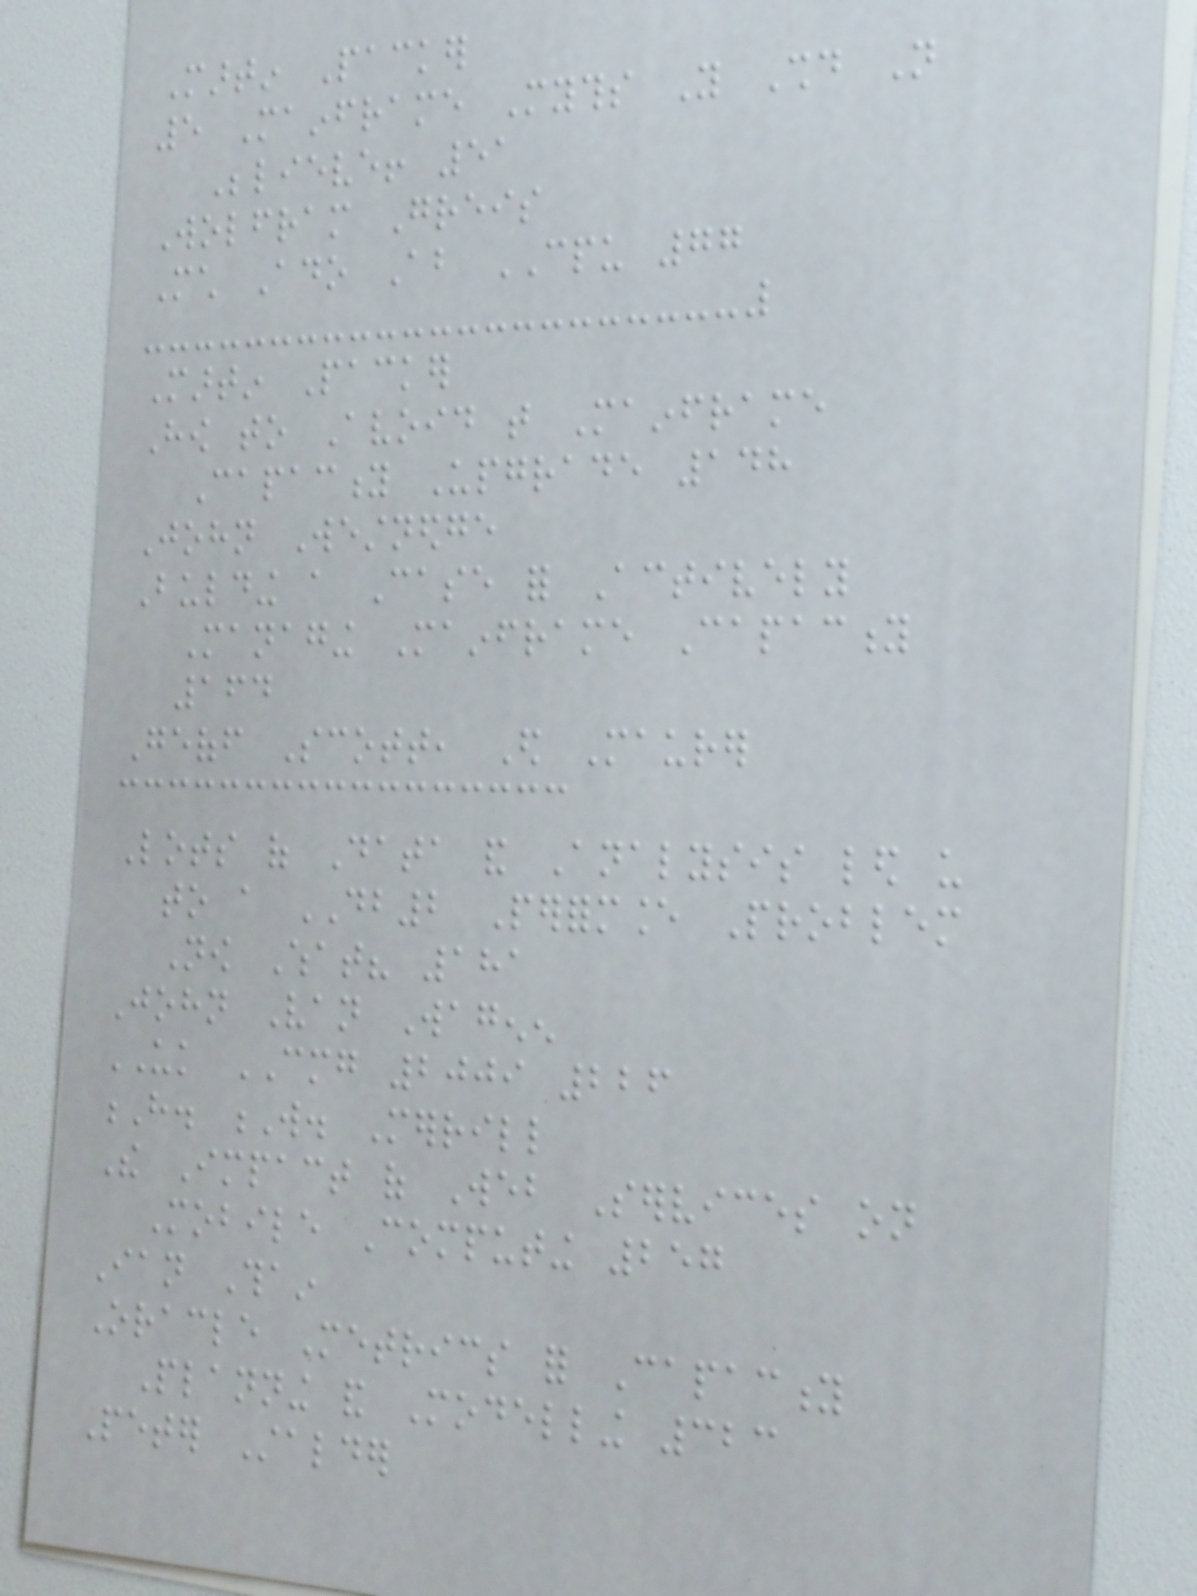Martin Packer
5 Mainframe Myths You Should Not
Believe! 51
Wolfram Greis
Much Ado About CPU 77
Martin Packer
How to Avoid that Mainframe
Capacity Upgrade 148
John Westnedge
Bulding a Case for Actively
Managing Mainframe Capacity
164
Geoff Scott, Ed Maurer
Lots of Data and Analysis led us
to a DB2 Performance Problem
Now What? 181
John Van Wagenen
UK CMG 2009 226
H. W. Merrill
The Impact of Web Services on
Mobile Computing 257
Ian Thain
Oracle Metrics for Capacity
Planning and Modelling 323
Peter Stalder
